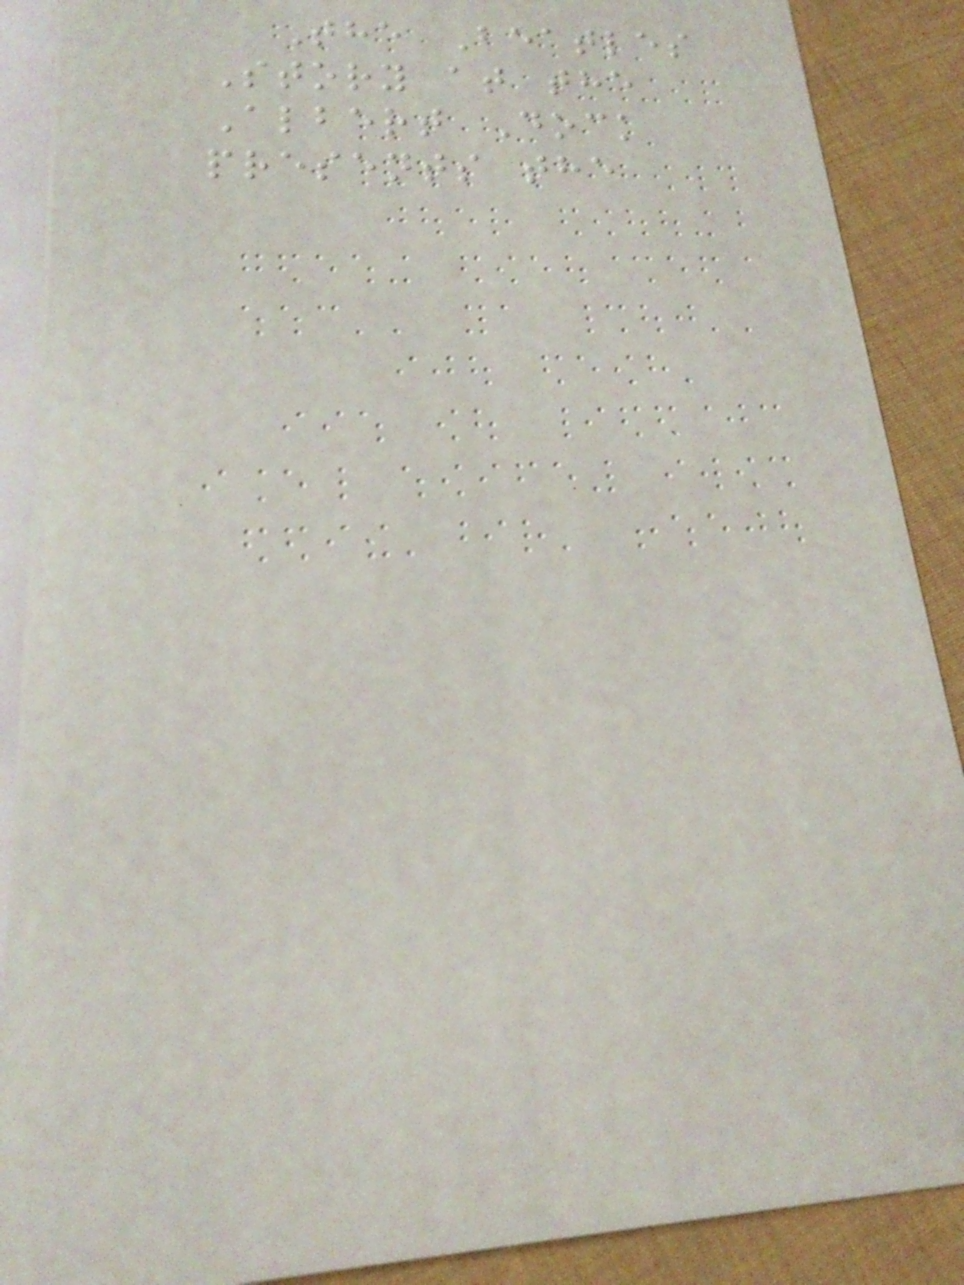The Beatles
Story at the
Albert Dock
presents the
